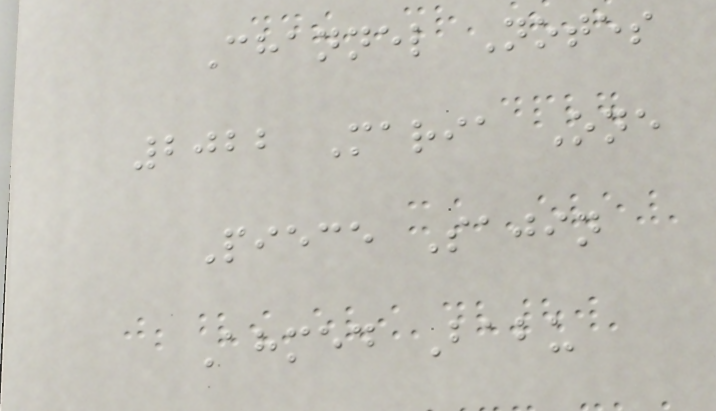Channel Notes
2022 Maria One
Piece Sajin
Ahmed Babu
